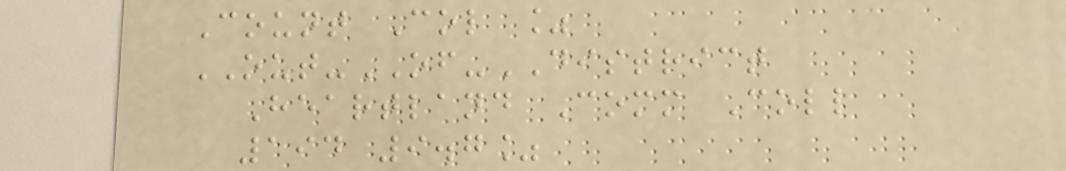Count Col %
OUT-OF-DISTRICT
Heartland Comm Coll
194 9.7%
